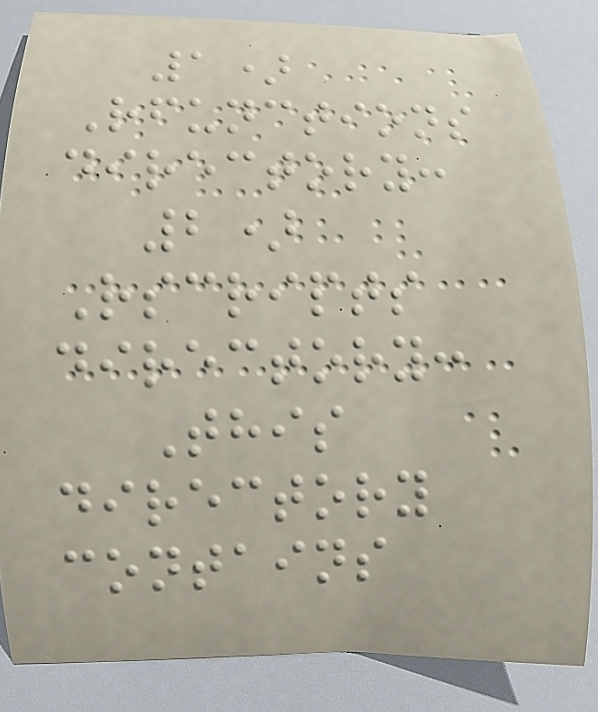1)
Rfunctions
directory:
2)
Rscripts
directory:
This
directory
contains
